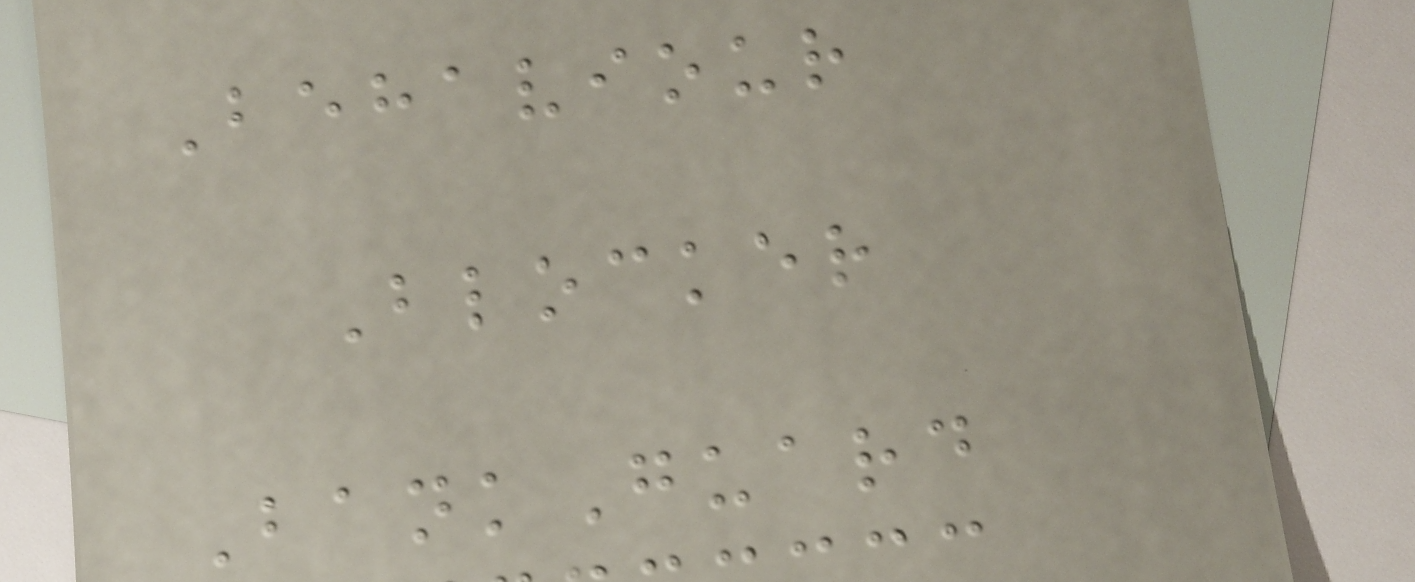Behaviour
Blocker
BankGuard
